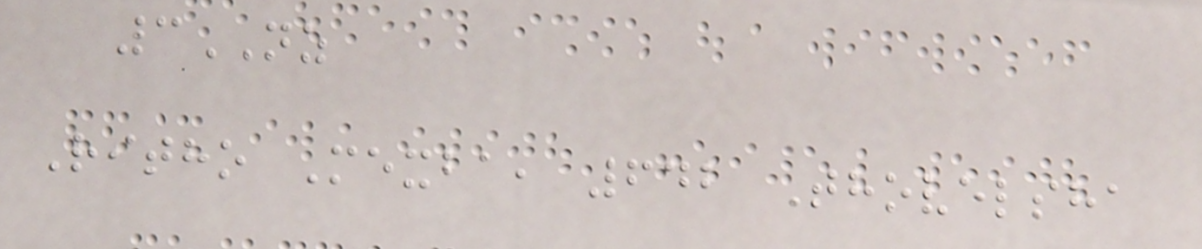3NZ
Ritho Mexba, 642 Thovelsha
